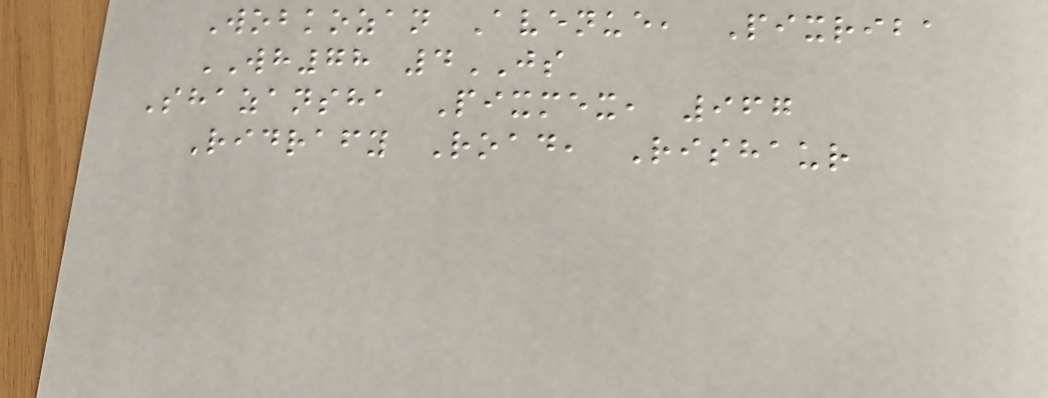Wobkozan Avenue, Pixriba
WH78 4JS
Shazansha Pixmex, 967
Ridrafy Road, Rishaur
